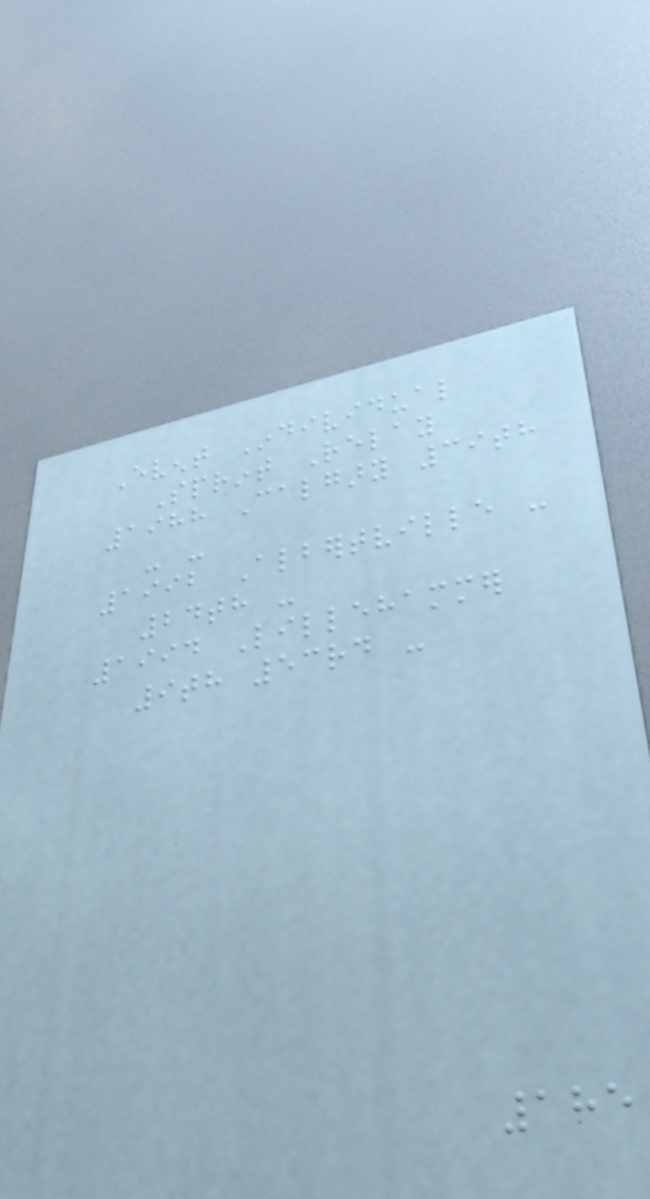Event Individual
Sprint Relay
1988 Calgary 39th
- -
1992 Albertville -
24th -
1994 Lillehammer
9th 53rd -
185
